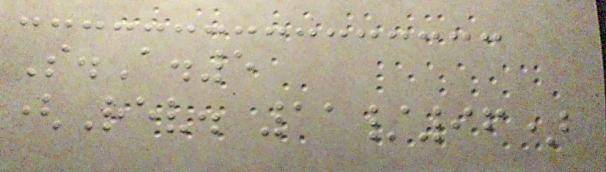S.A.5
(Rev. 11/96)
